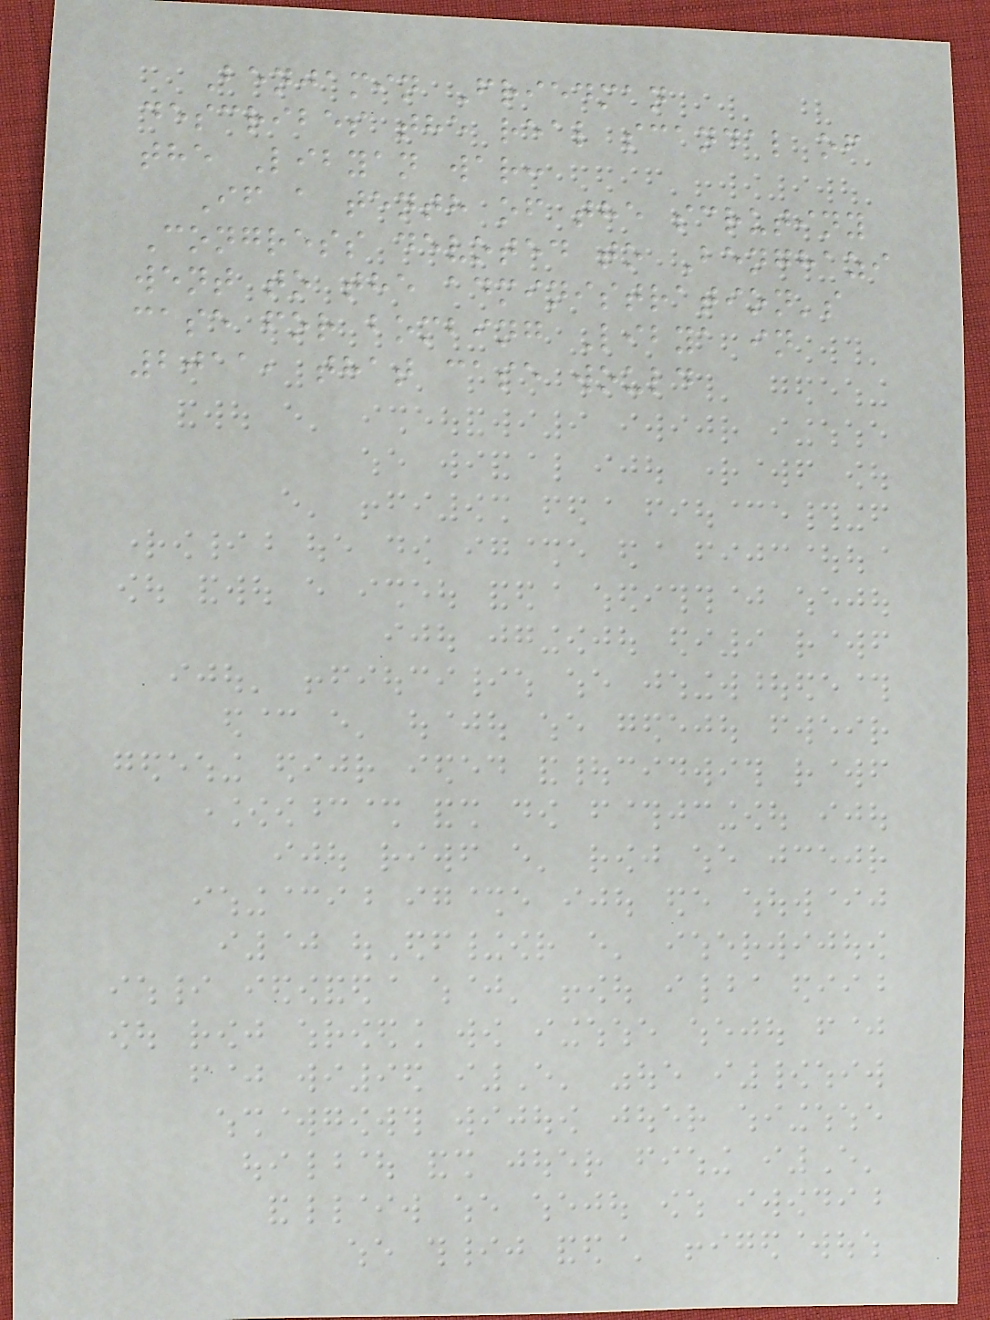Benjamin Friedman
describes the real scandal of
the Libyan war:
If a tenth of the scrutiny
Congress devoted to Benghazi
went to the administration's
case for bombing Libya in
2011, that case would
